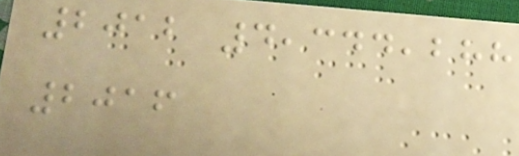2012 4,344,288
2016
